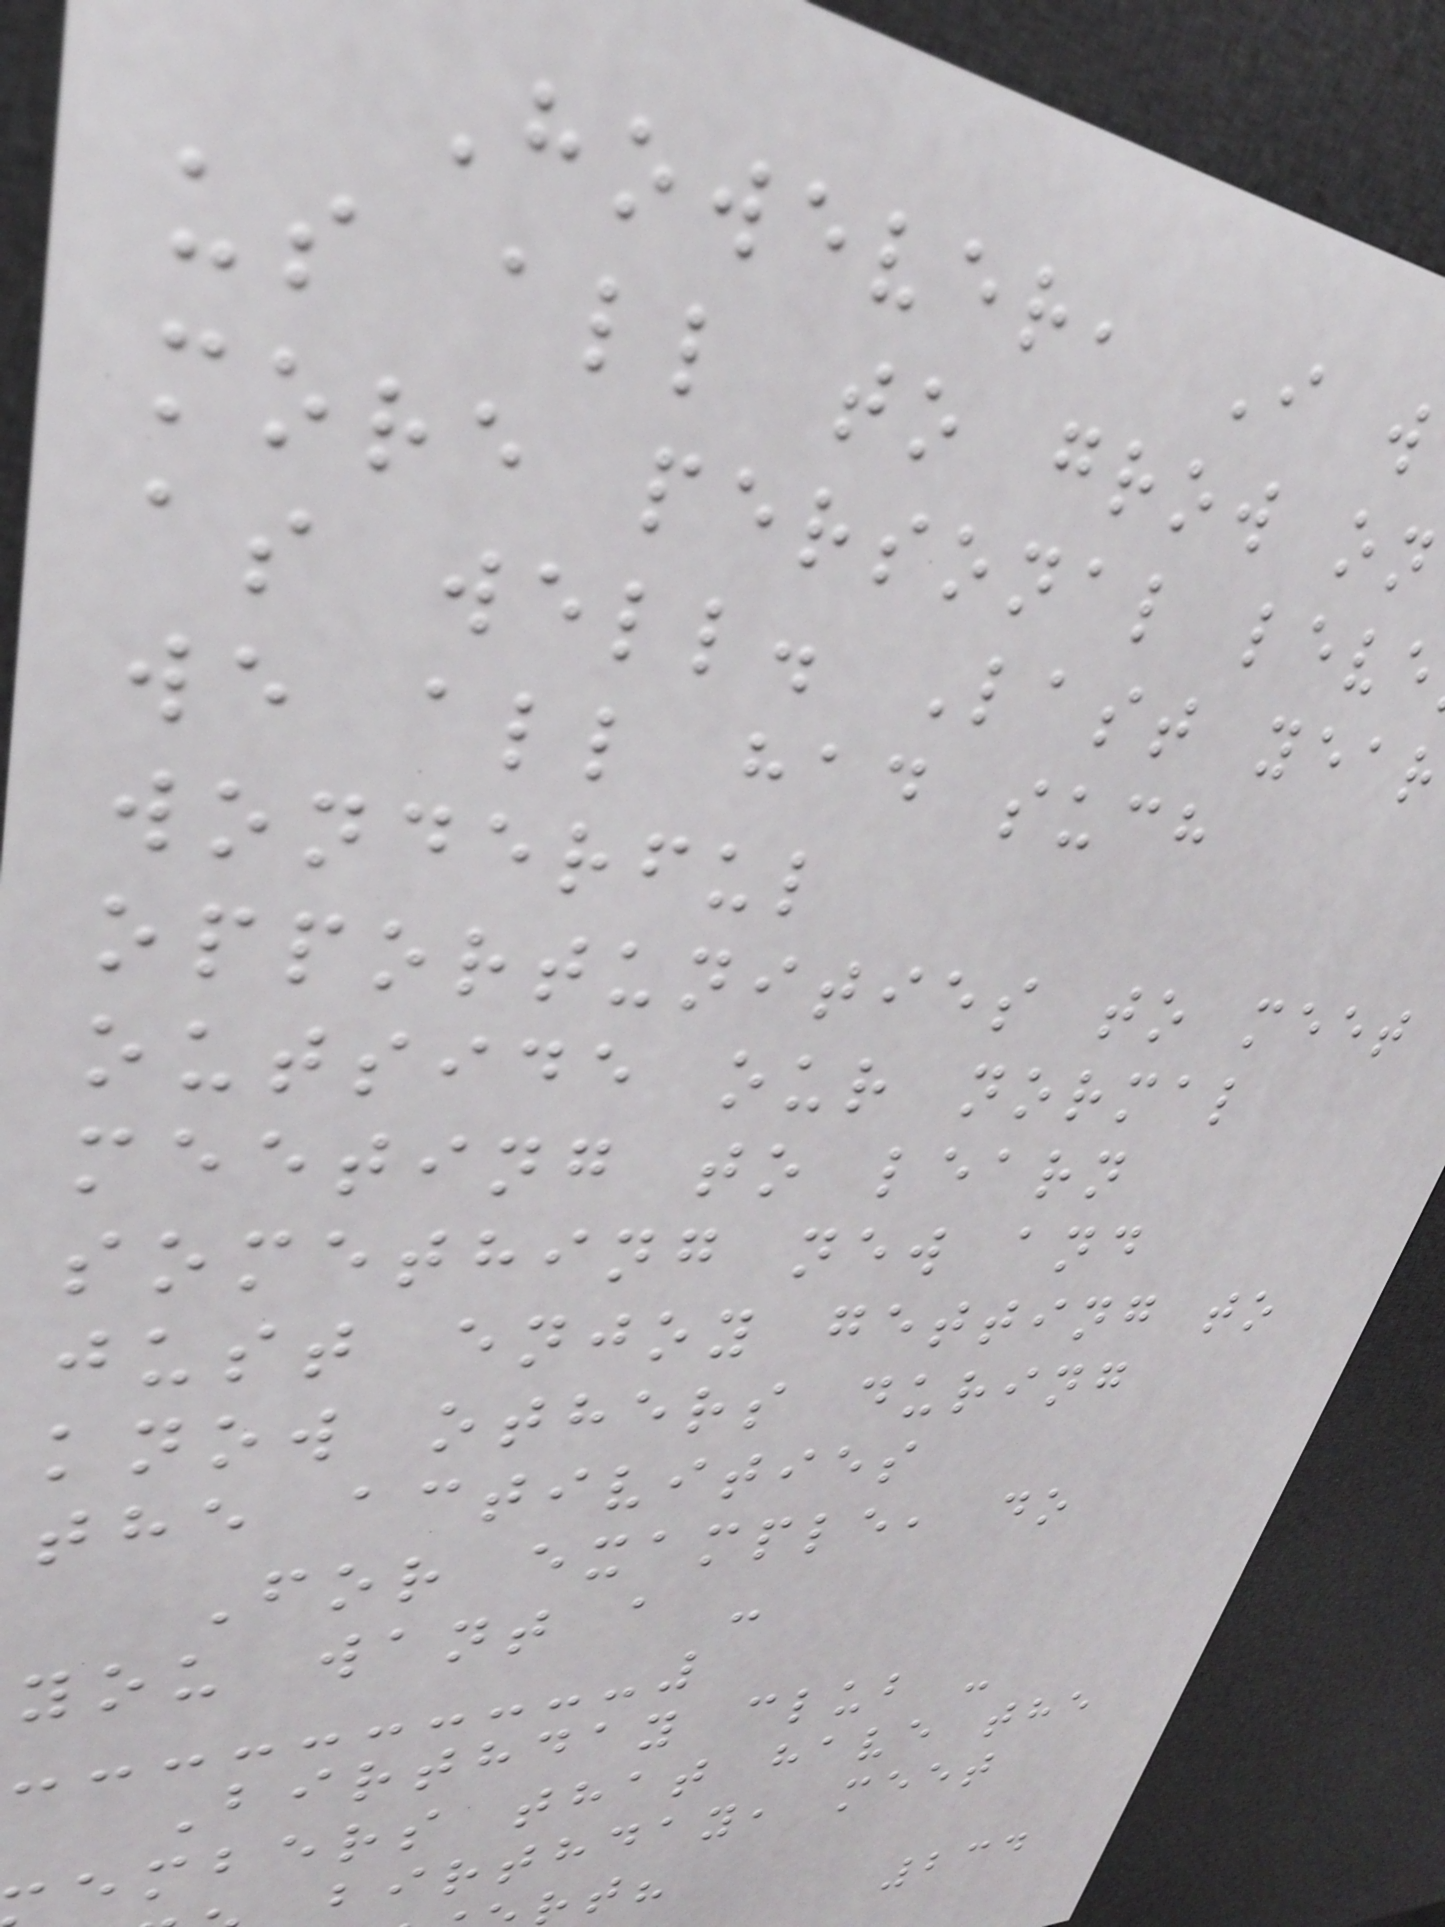However, I w
us all to grow on
more personal leve
as well. Last year
we all had such
wonderful
opportunities to meet
outside our normal
meeting to learn
something new and
just enjoy getting to
know others during
the activities
For example, do
you want a -
Birthday club -
embers that have the
birthday, meet
234
